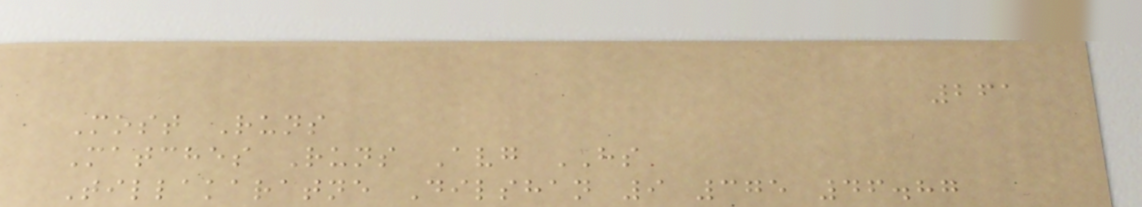261
Most Runs
Matches Runs Avg HS
Tillakaratne Dilshan 9 375 46.87
